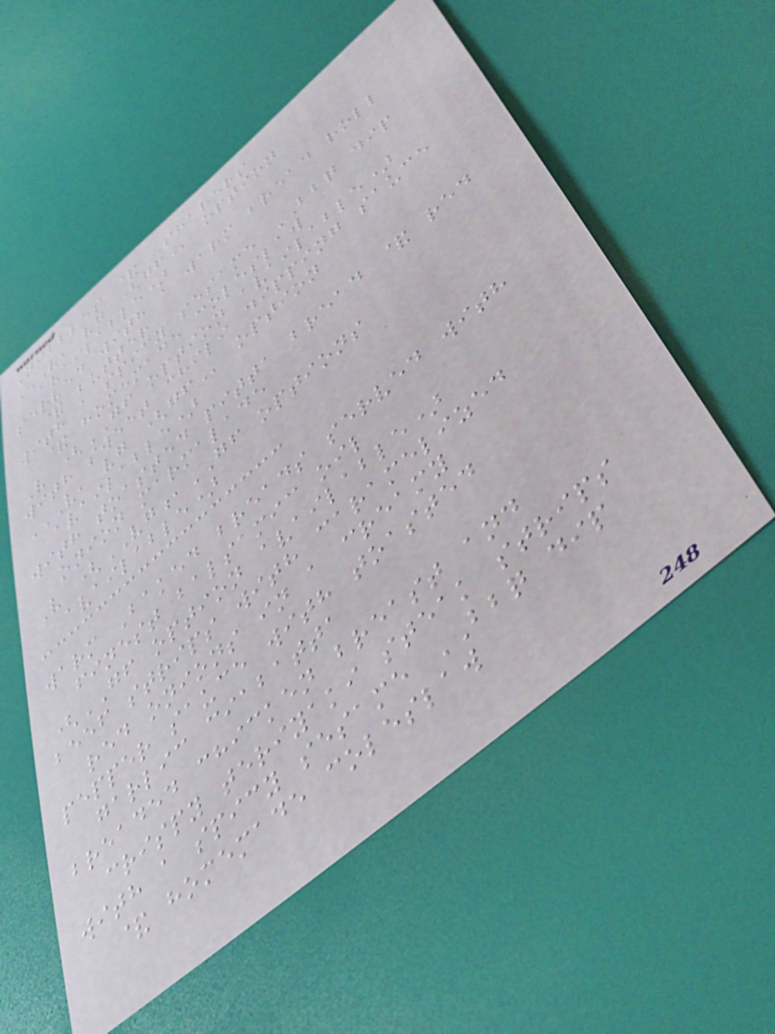Nibbles & Sharers
V, VG (GF option
available)
served with a warm bread roll
& butter
with a spicy sesame BBQ dip
& homemade coleslaw
V (GF option available)
with sweet chili dipping sauce
V, VG (GF option
available)
with toasted pitta bread & red
onion marmalade
V (VG,GF options
available)
warm Baked breads served with
finest balsamic oil
(GF option available)
beef strips with caramelized
red onions in a creamy
pepper sauce with toasted
garlic ciabatta
breaded chicken breast and
crispy teriyaki steak strips
with a spicy sesame BBQ dip
& homemade coleslaw
